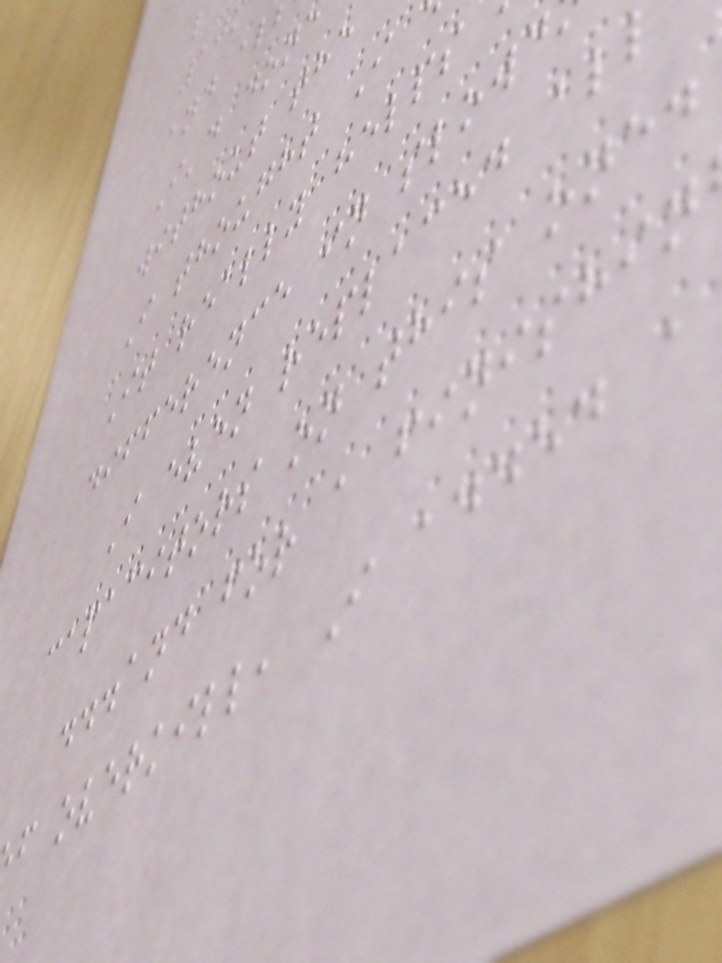I'd don
without the
I thought I
It really helps
difference in slowd
I even replaced al
capacitors on this one.
...and for a finishin
f overkill, I added a
